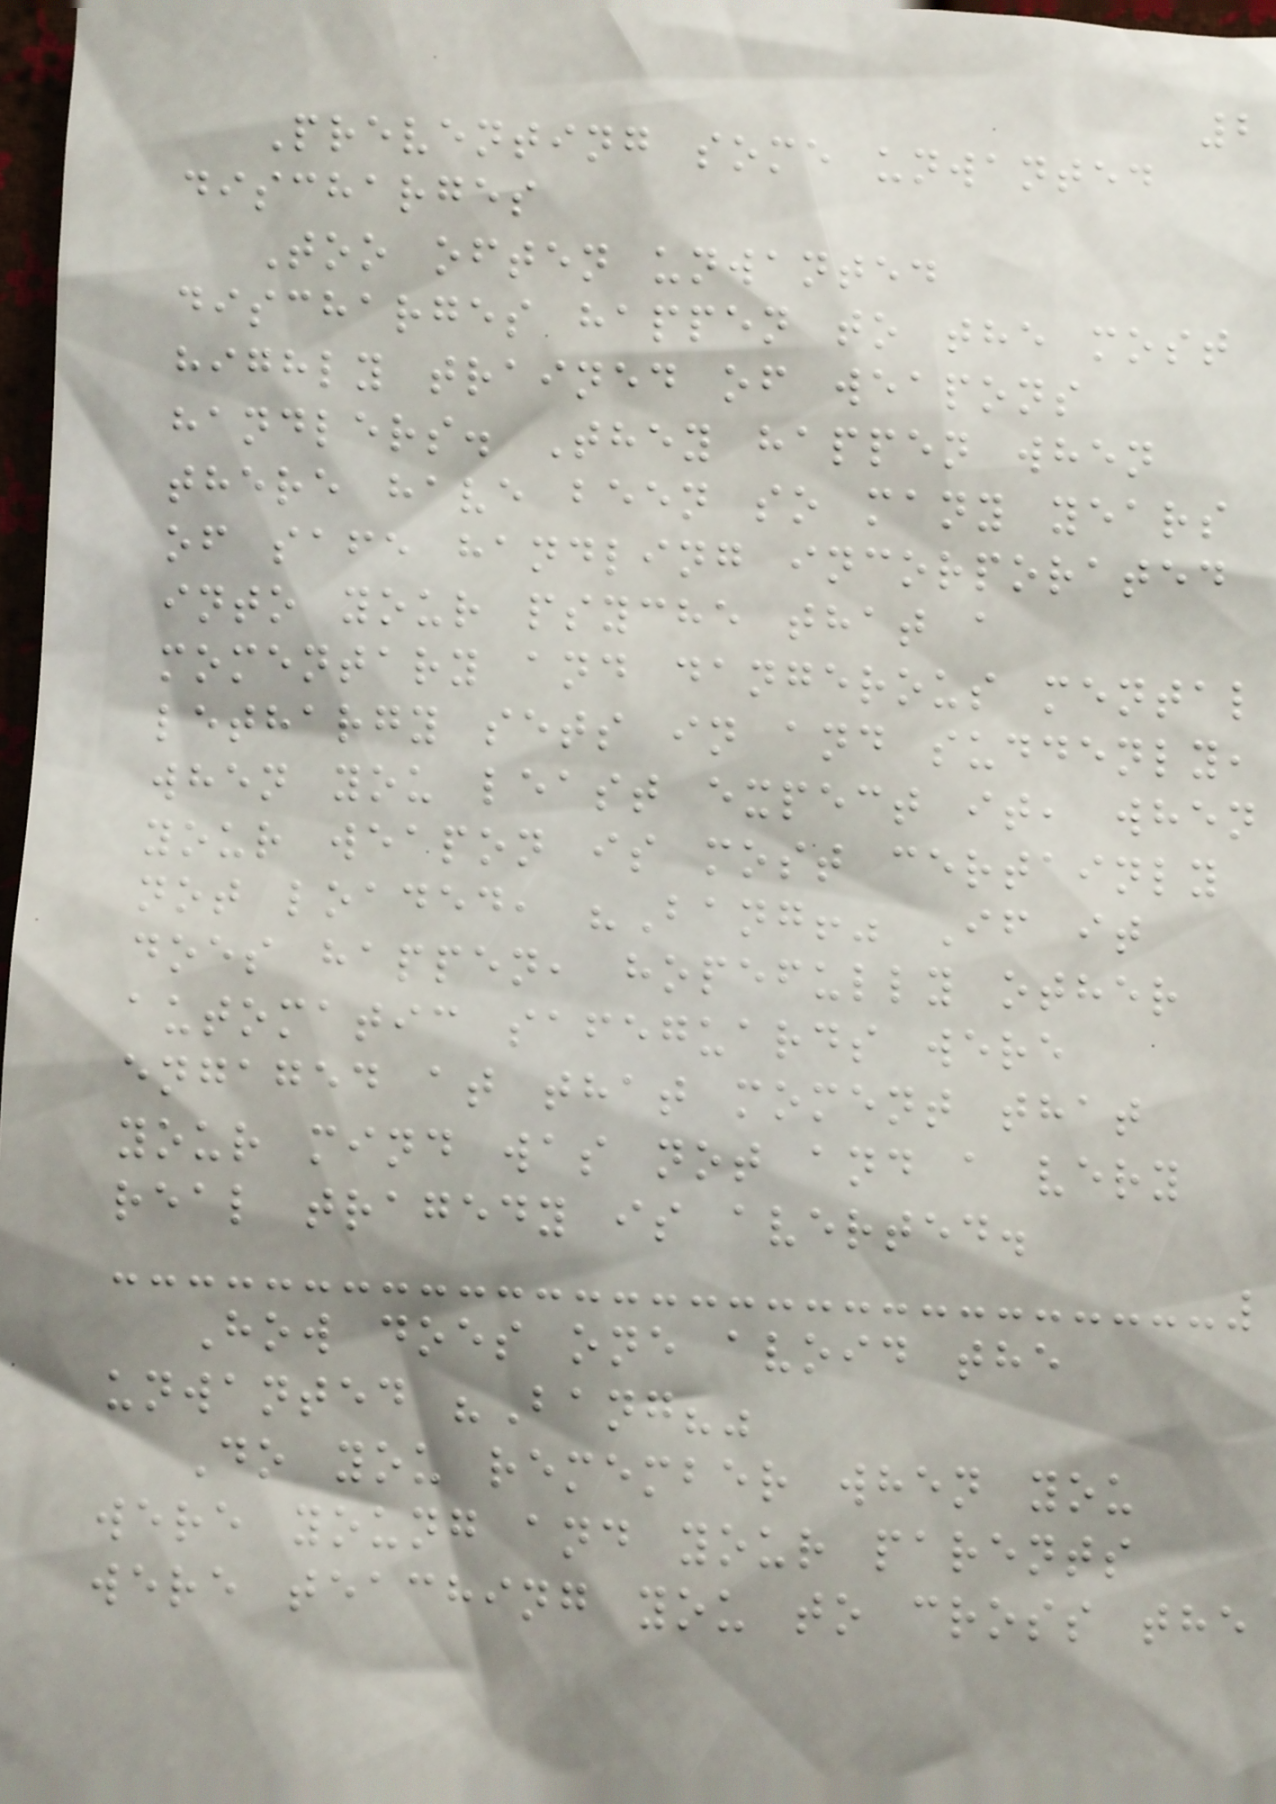2
Preventing some unwanted
discharges
Too often unwanted
discharges happen to the most
highly trained of weapons
handlers. They happen when
there have been so many years
of safe handling incorporated
into your psyche that a
momentary and dangerous mental
lethargy sets in and suddenly,
when you least expect it, when
your weapon is most certainly
not loaded, "Bang!" If it
does happen, hopefully other
automatic safeguards were
engaged at that moment that
your mind was not and a very
real tragedy is averted.
How does one avoid the
unwanted "Bang?"
Do you remember when you
were young and your parents
were teaching you to cross the
